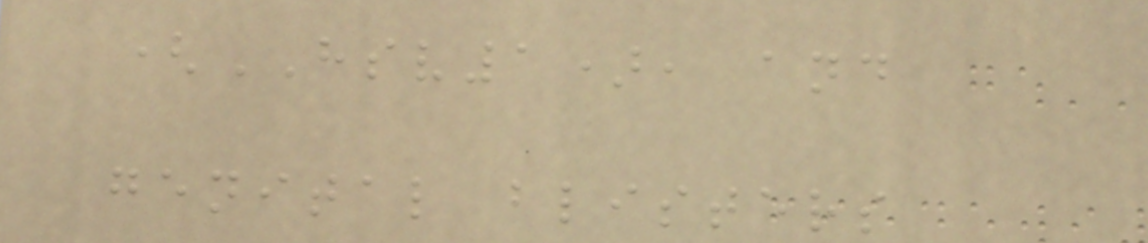(HSV1), and
genital blisters
